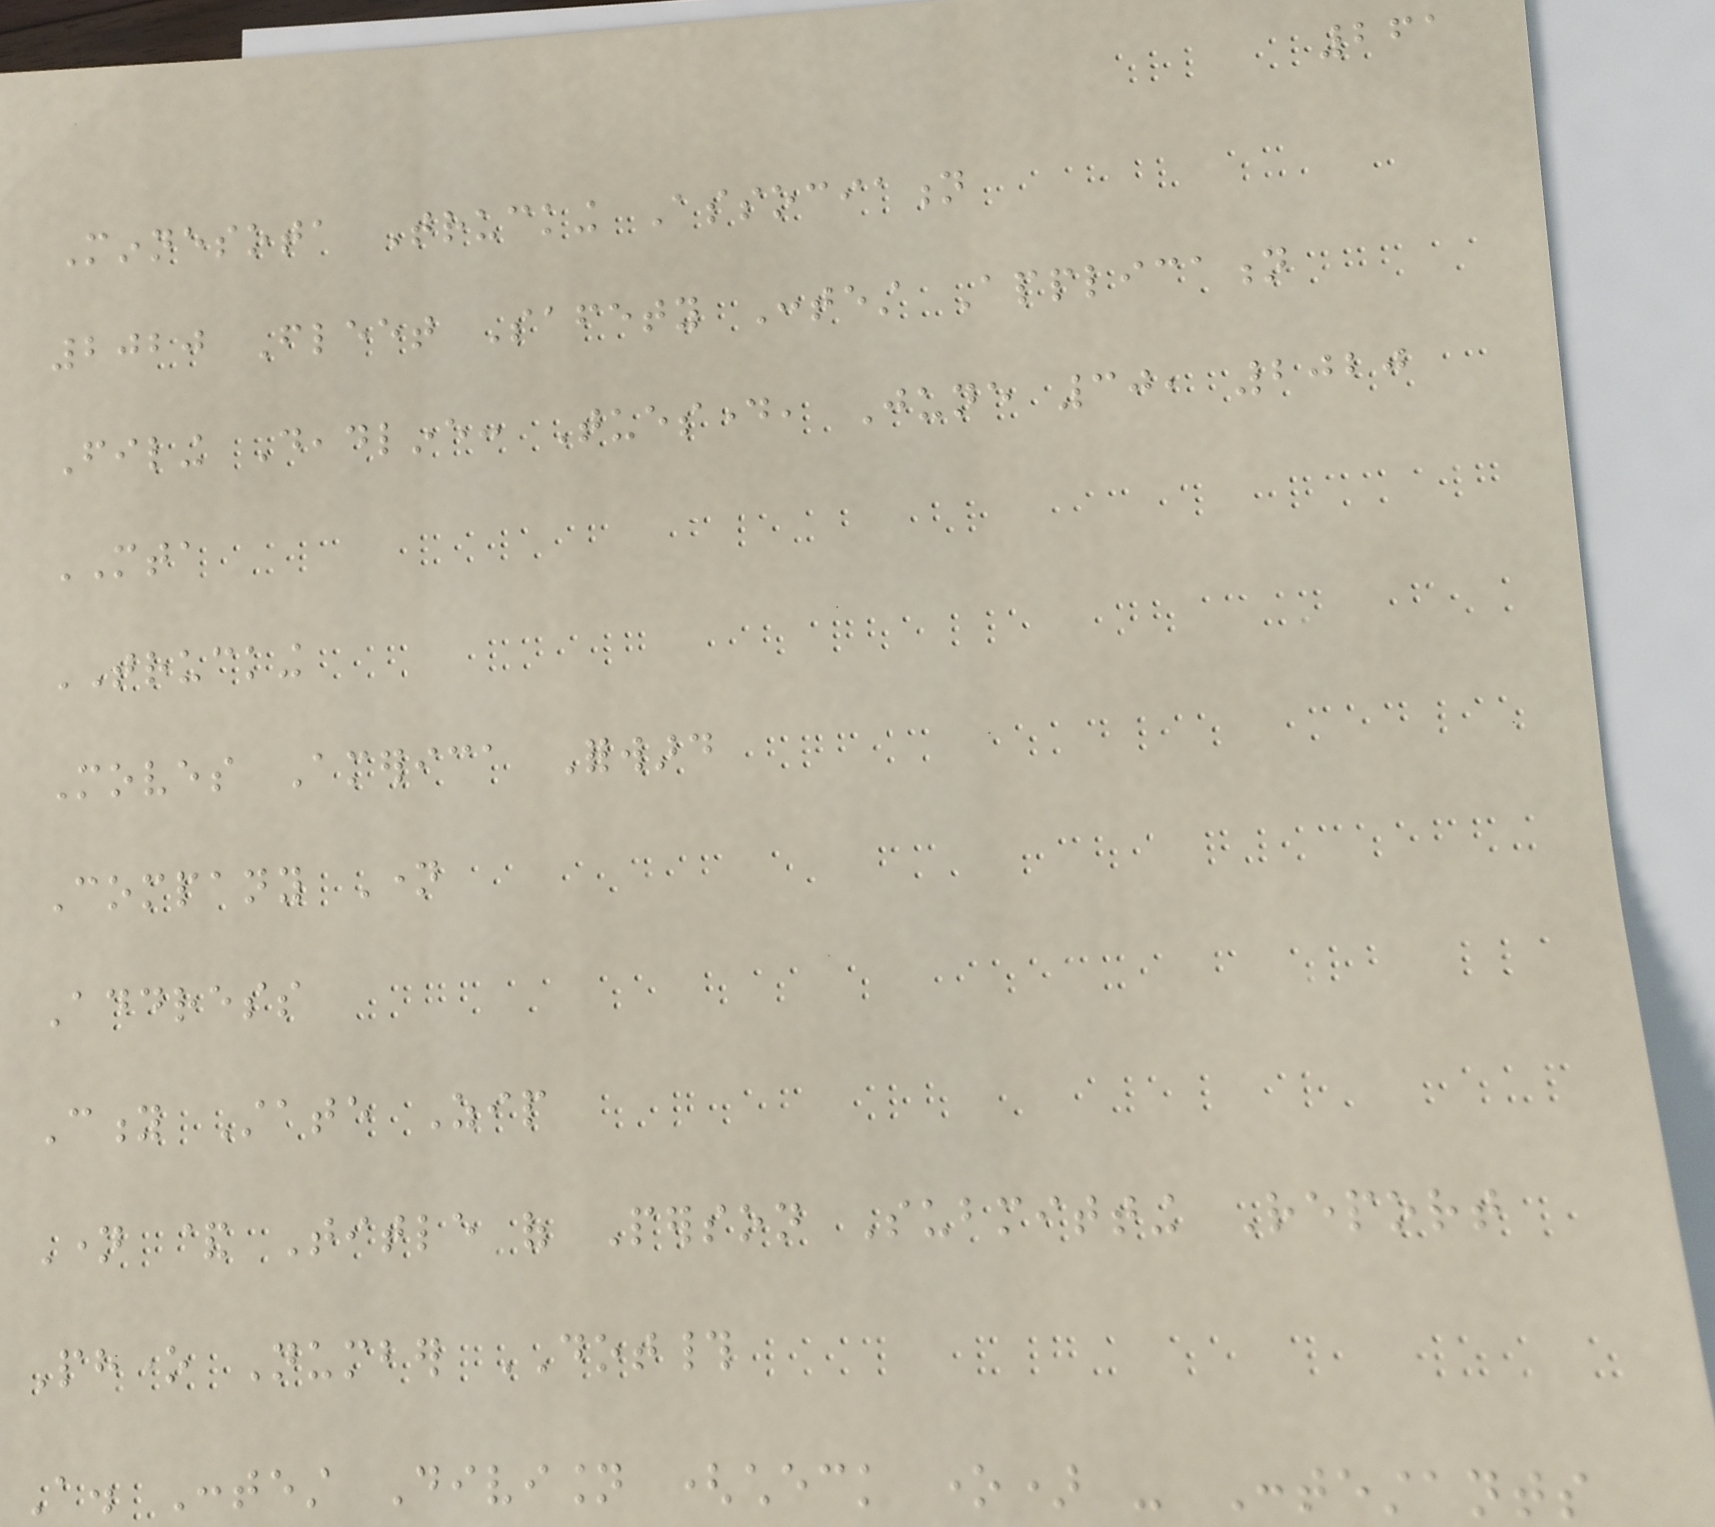261
Minnesota Trucking Association
2020 Fleet Safety Contest Application
Filing Deadline: Tuesday, June 30, 2020
MTA
TRUCKING
Moves America Forward
Company Name
Address
City State Zip
Name & Title of Person Submitting Report
Phone Number DOT#
A. Contest Division (check one) - Contestants
